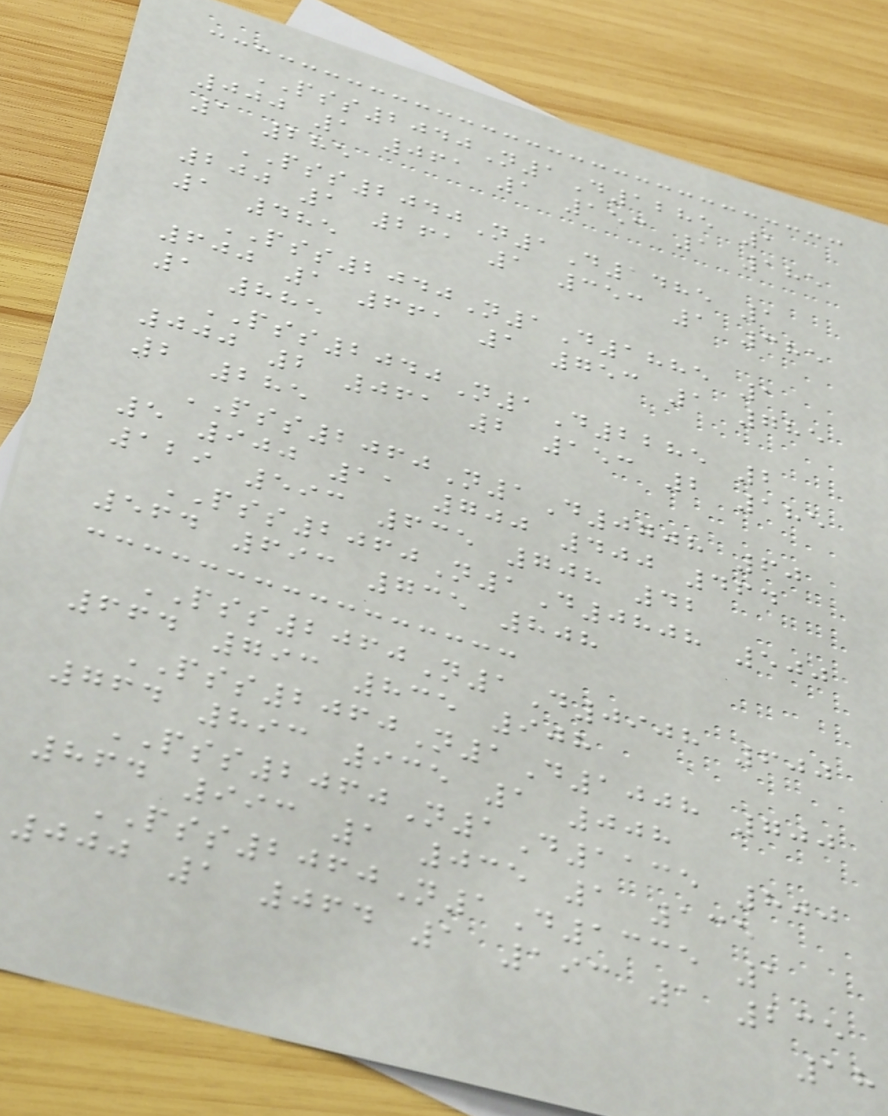PSS2040N1D1285 1
000 1 061 1 153 1 185
1 285
PSS2040N1D1485 1
200 1 261 1 353 1 385
1 485
PSS2040N1D1885 1
600 1 661 1 753 1 785
1 885
PSS2040N1D2285 2
000 2 061 2 153 2 185
2 285
PSS2060N1D0708 60
5 900 11 700 400 464
129 593 635 708 42
PSS2060N1D0808 500
564 693 735 808
PSS2060N1D0908 600
664 793 835 908
PSS2060N1D1008 700
764 893 935 1 008
PSS2060N1D1135 800
864 993 1 035 1 135
PSS2060N1D1335 1
000 1 064 1 193 1 235
18
